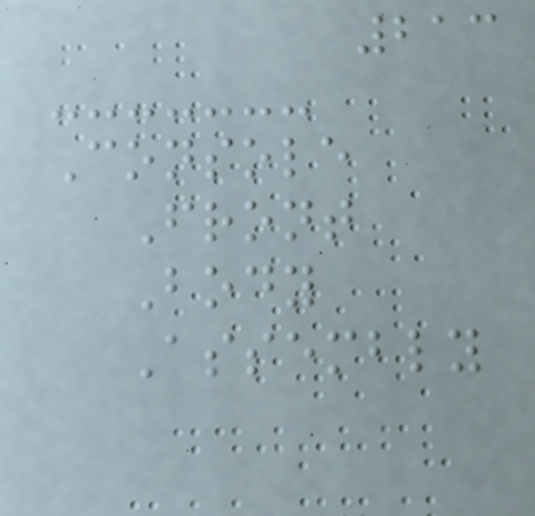213
Console
Front
Body
Assembly
